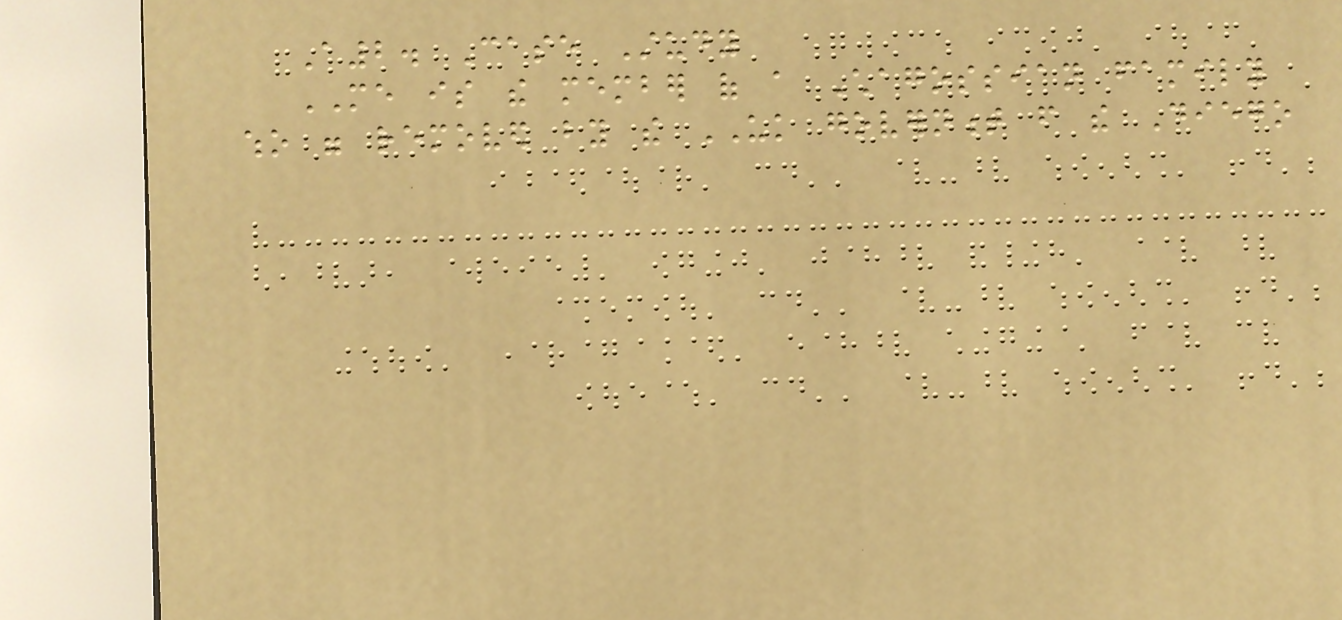A2. Case Study
ME is the member of a Chagossian family
who were removed by the UK government from the Diego
